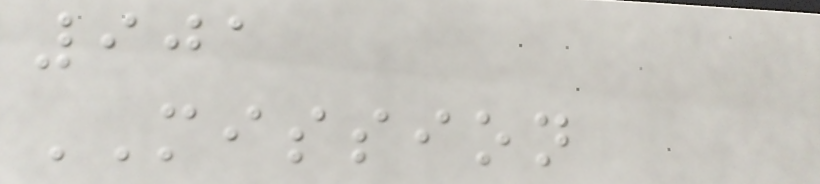901
MISSION
